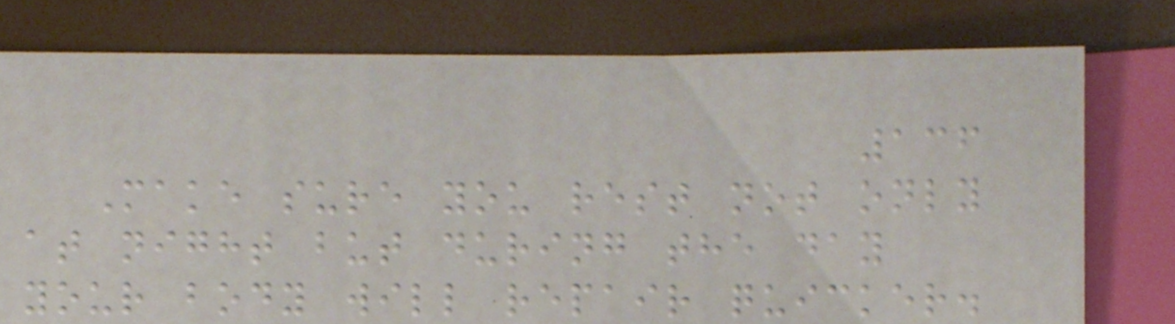136
Make sure you rest not only
at night but during the day
your body will repair quicker.
